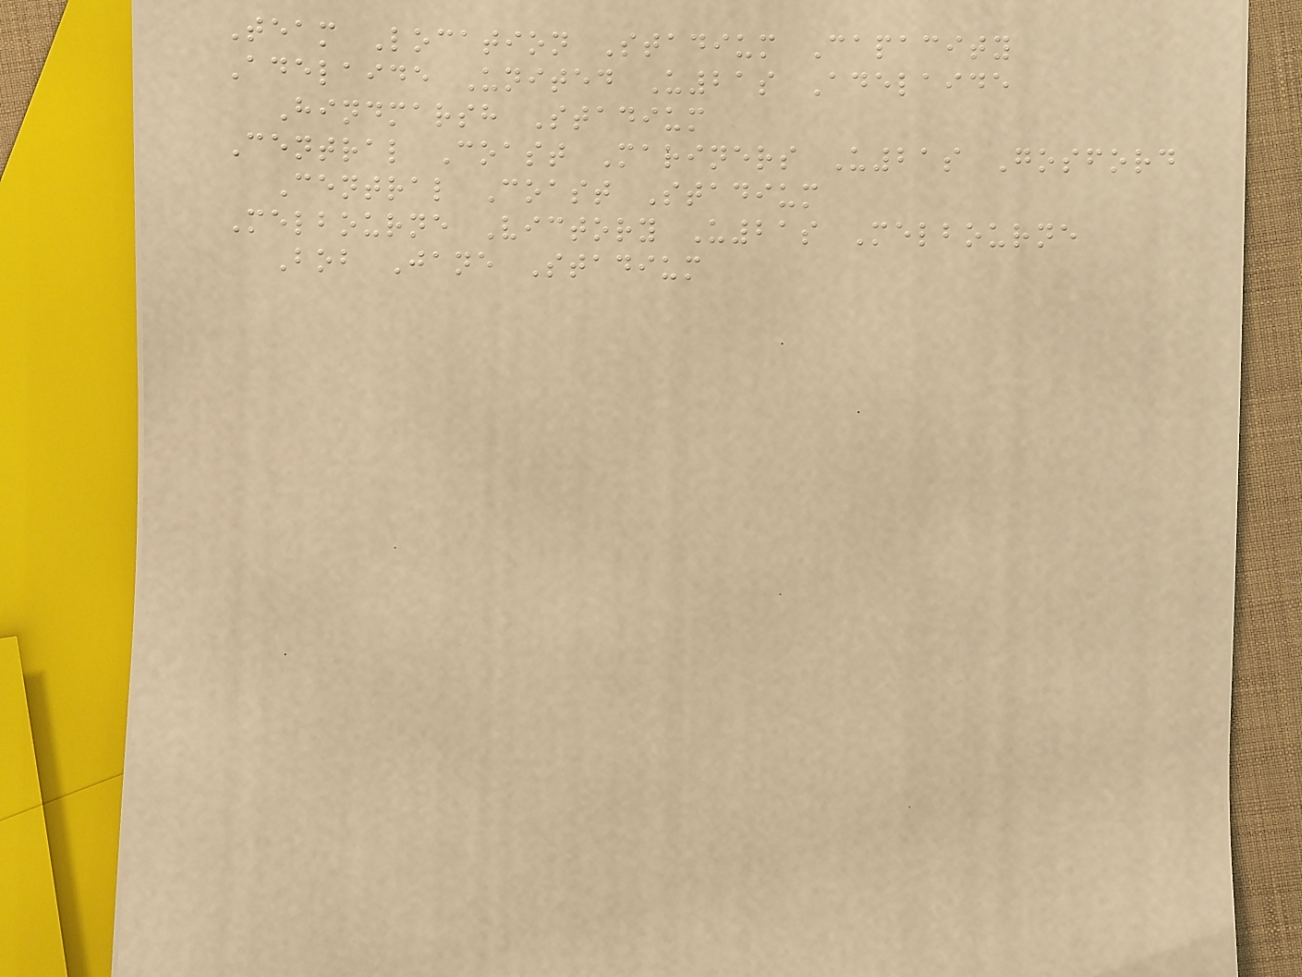Team Location Stadium Capacity
Adelaide United U21s Adelaide
Hindmarsh Stadium
Central Coast Mariners U21s Gosford
Central Coast Stadium
Melbourne Victory U21s Melbourne
Bob Jane Stadium
